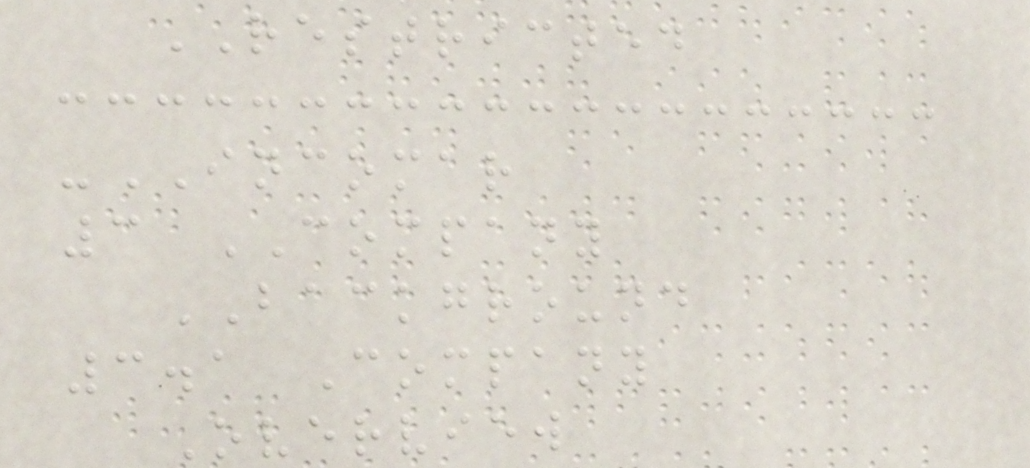RESTRICTED
-INCOMAR
3 COMPANY
BACKGROUND
3.1 Company
Overview
